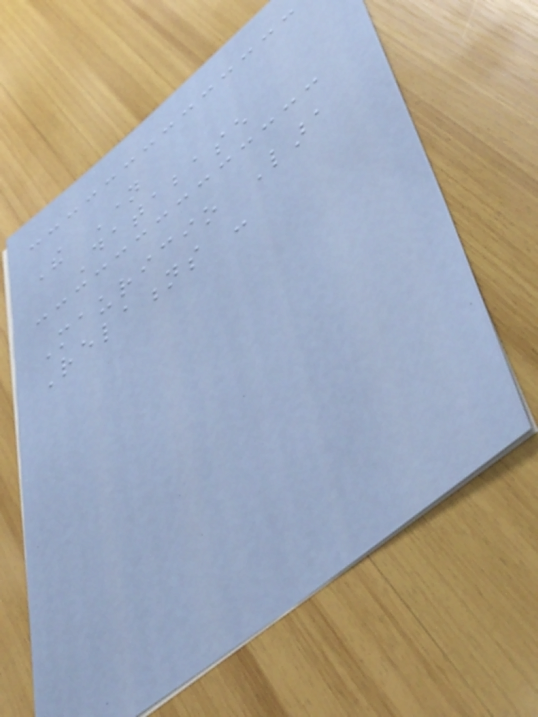The Name
Database
Mauricio Lara
Relations -
